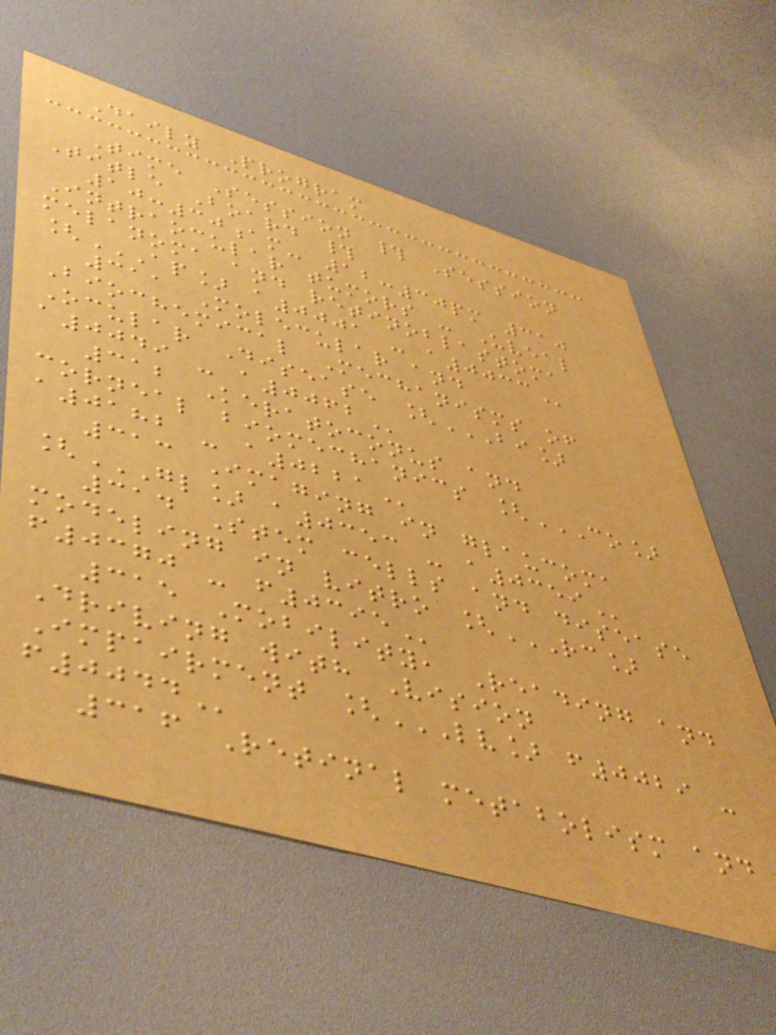Daily Program
Time Session # Session
Title Board #
10:30am- 12:30pm 310
Intraocular tumors - Uveal
melanoma and retinoblastoma
[AP] A0001 - A0033
311 Molecular and
Biochemical Mechanisms of
Ocular Disease [BI]
A0049 - A0062
312 Keratoconus and
corneal biomechanics [CO]
A0182 - A0221
313 Imaging in glaucoma
[GL] A0353 - A0359
314 Stem cells and disease
modeling in vitro [RC]
F0370 - F0395
315 Mobility, Reading and
Driving with Vision
Impairment [LV] F0029 -
F0044
316 Retinal metabolism and
